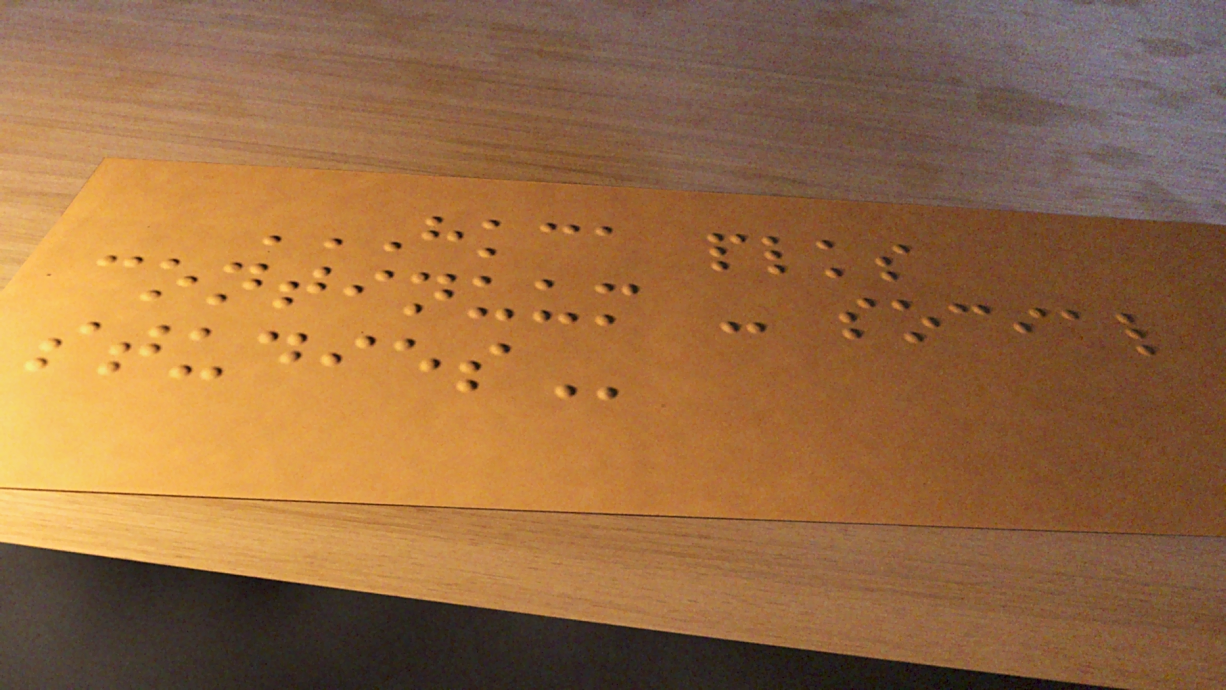HKCA PLKS
CONTINUUM - SOCIAL
STUDIES
